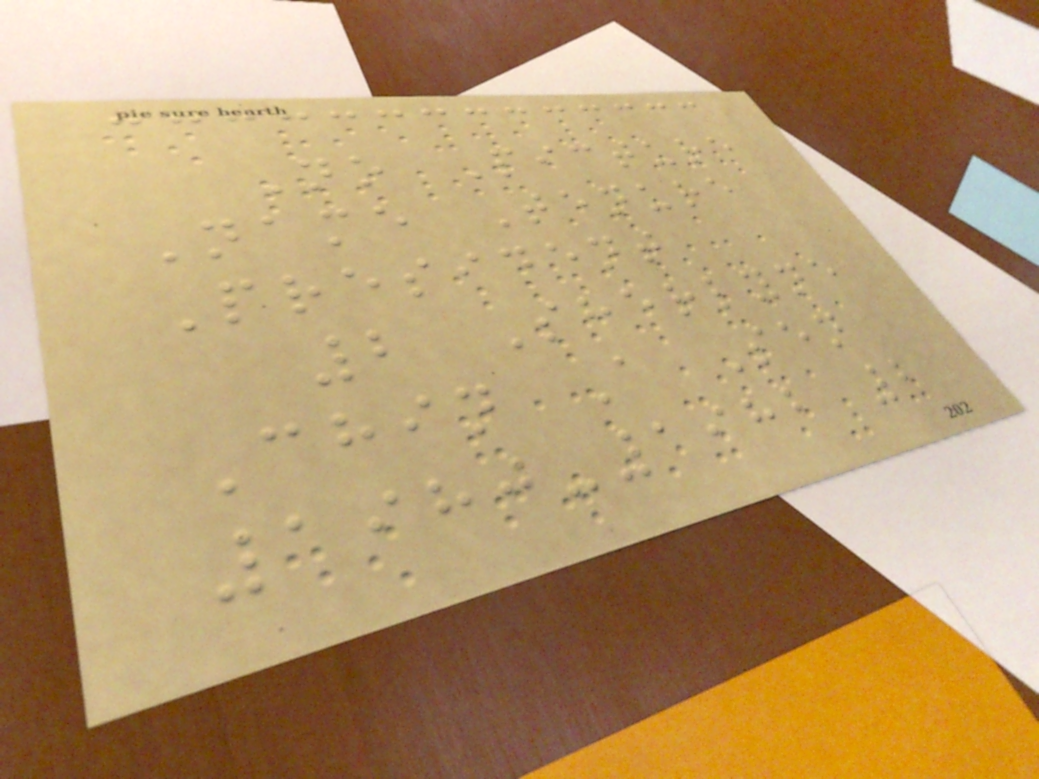No Picture
Name Tenure
President
2 Sherlyne
Chin A Sen
1980-1982 2
